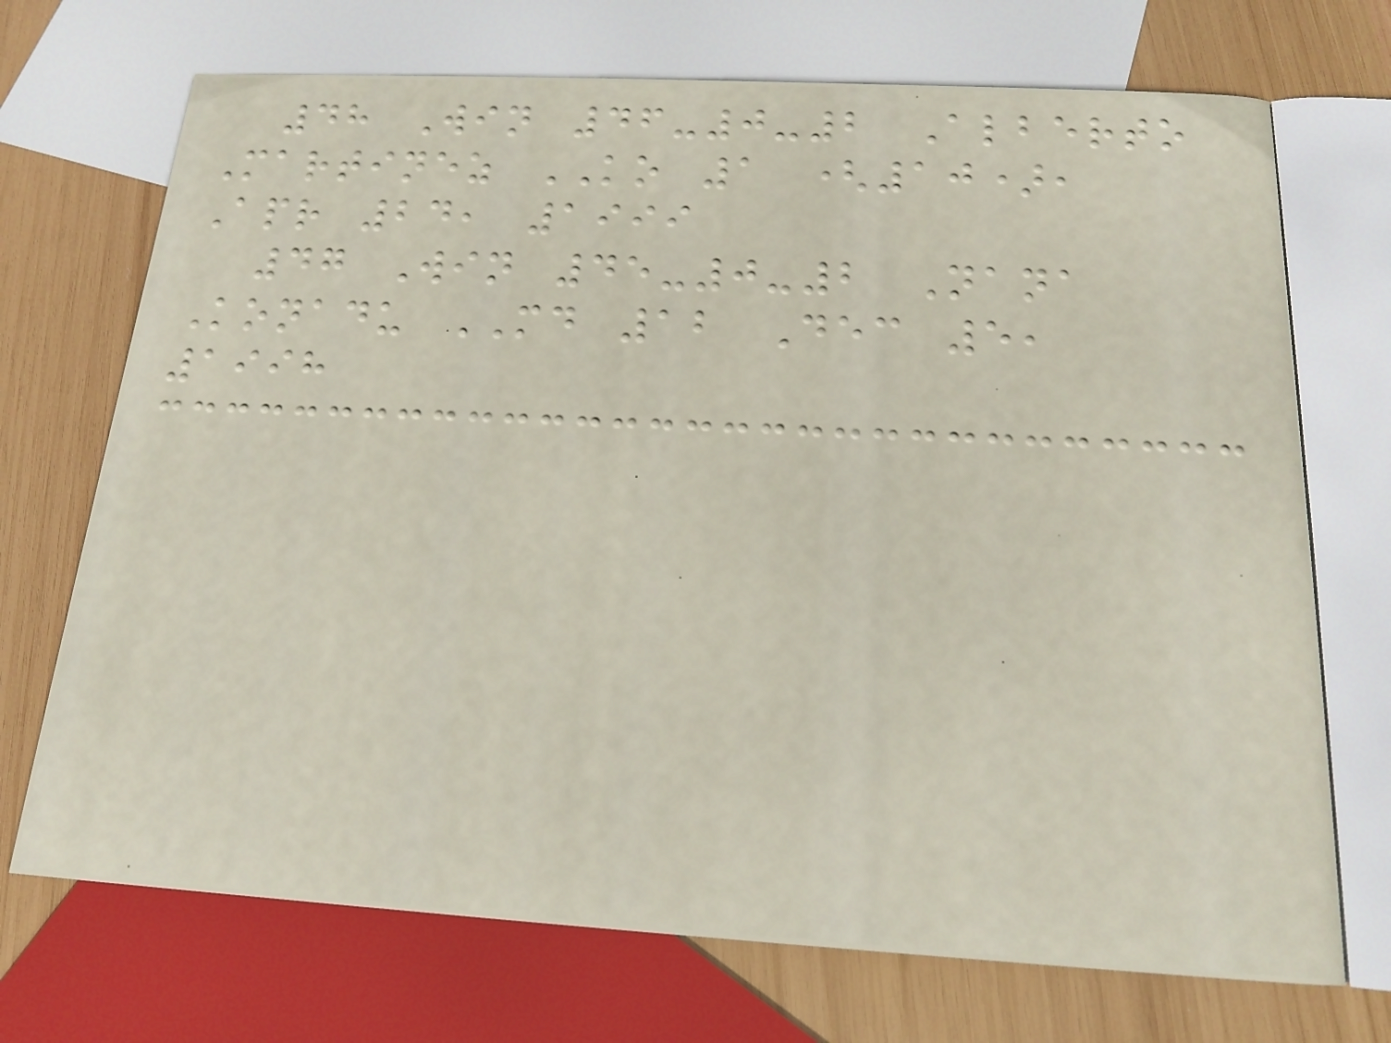48 Win 46-0-2 Alberto
Martinez KO 1 (10),
Apr 24, 1999
47 Win 45-0-2 Nana
Konadu MD 12 Dec 5,
1998
